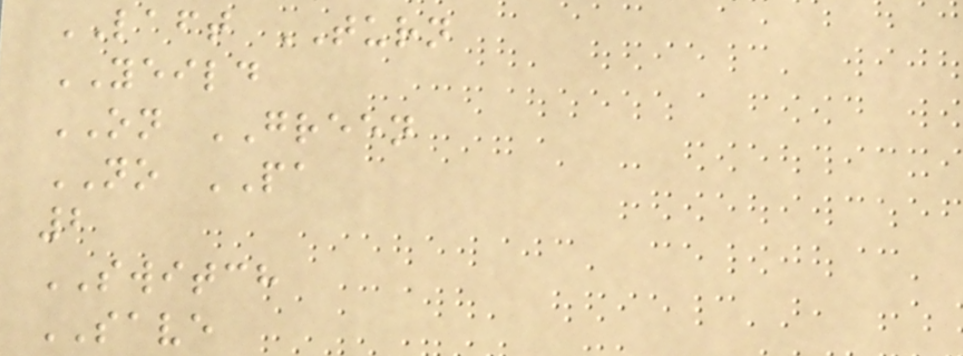LAFT TURN
YEILD
ON GREEN
NO PA
2
SWITCH
SAVE
